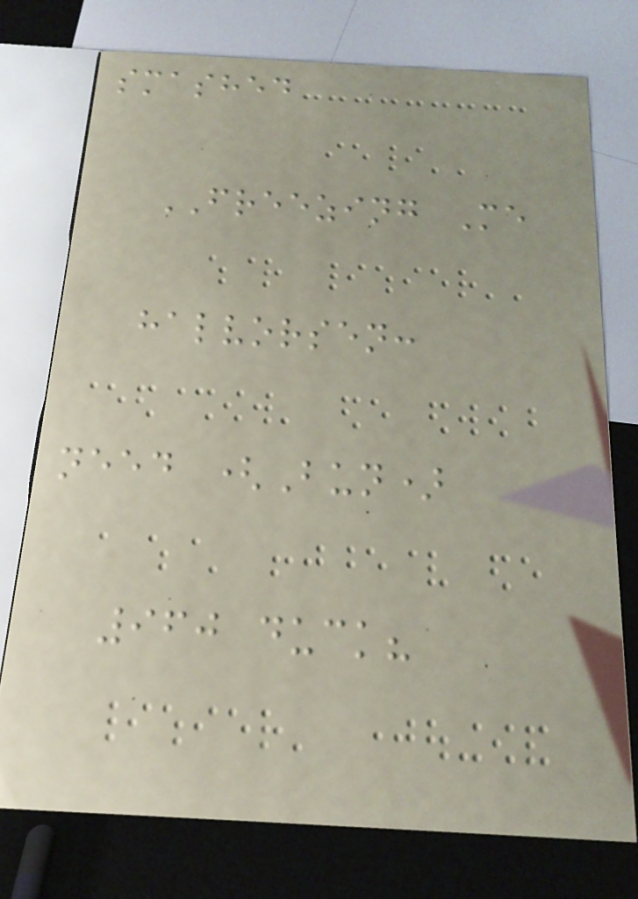smashed
FREEZING Me
halvorsen:
need (Bun)
960 duck?
